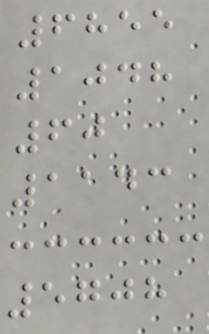6855
1048
60
1143
5708
